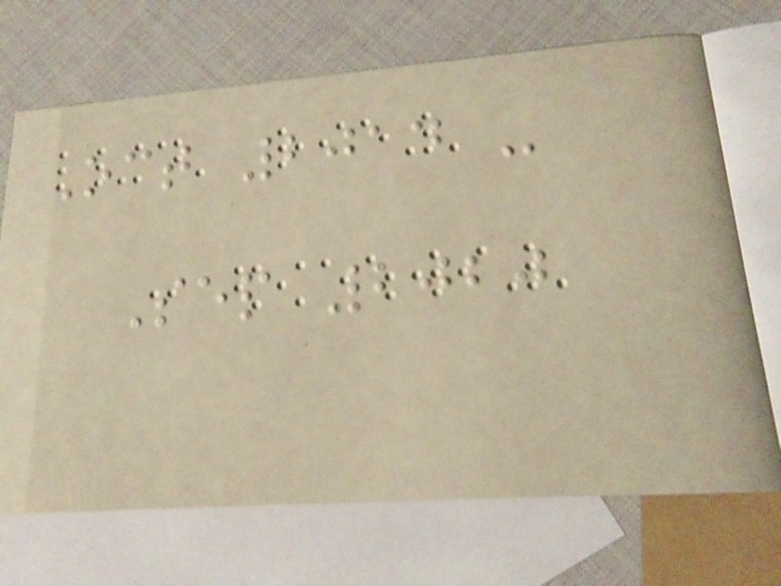Oct 2014 -
Sep 2020
